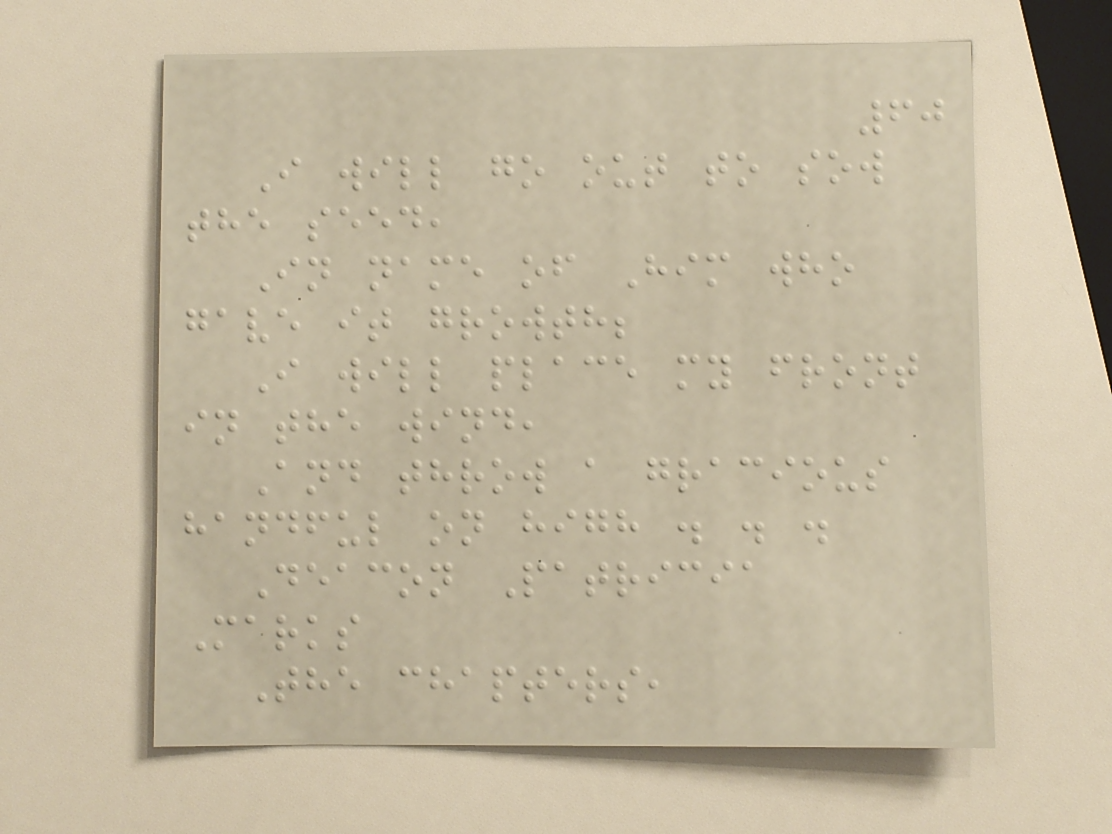60
I will go out to sow
the seed,
In name of Him who
gave it growth;
I will place my front
in the wind,
And throw a gracious
handful on high . . .
Deacon Patricia
Marks
The chapters,
